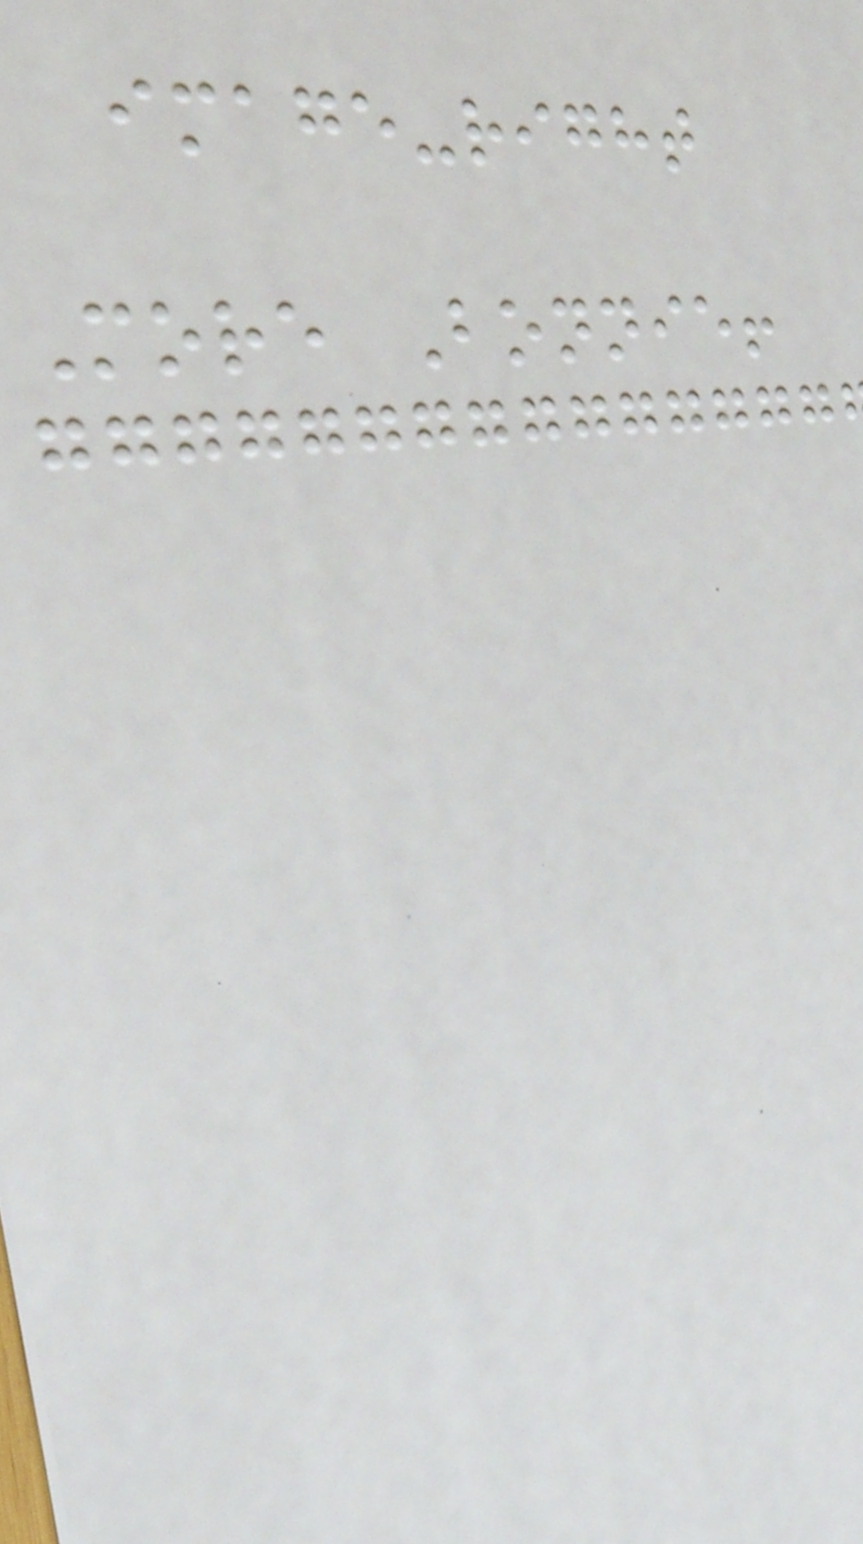image-right
More Bonnie!
